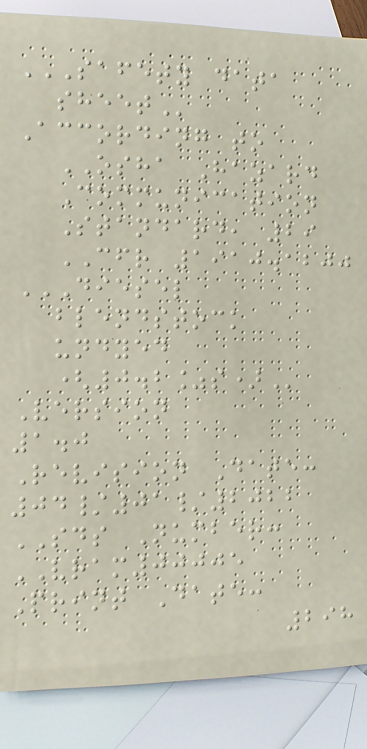SAFETY DATA
SHEET
According to
OSHA Hazard
Communication
Standard, 29
CFR 1910.1200
DIESEL
BLENDSTOCK
UNDYED
(0.2%S)
Version
1.0
Revision Date:
04/01/2022
SDS Number:
VRAM00005
Print Date:
298
